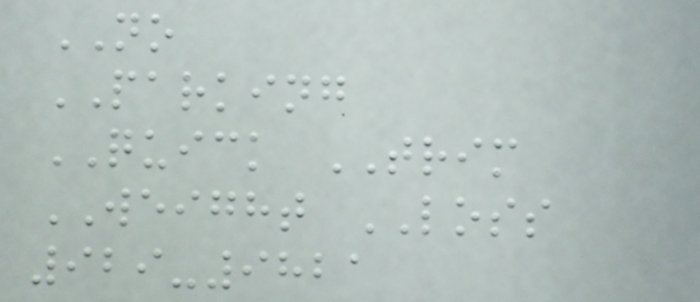NO
PARKING
QUICK TRIM
WEIGHT LOSS
929-9821
